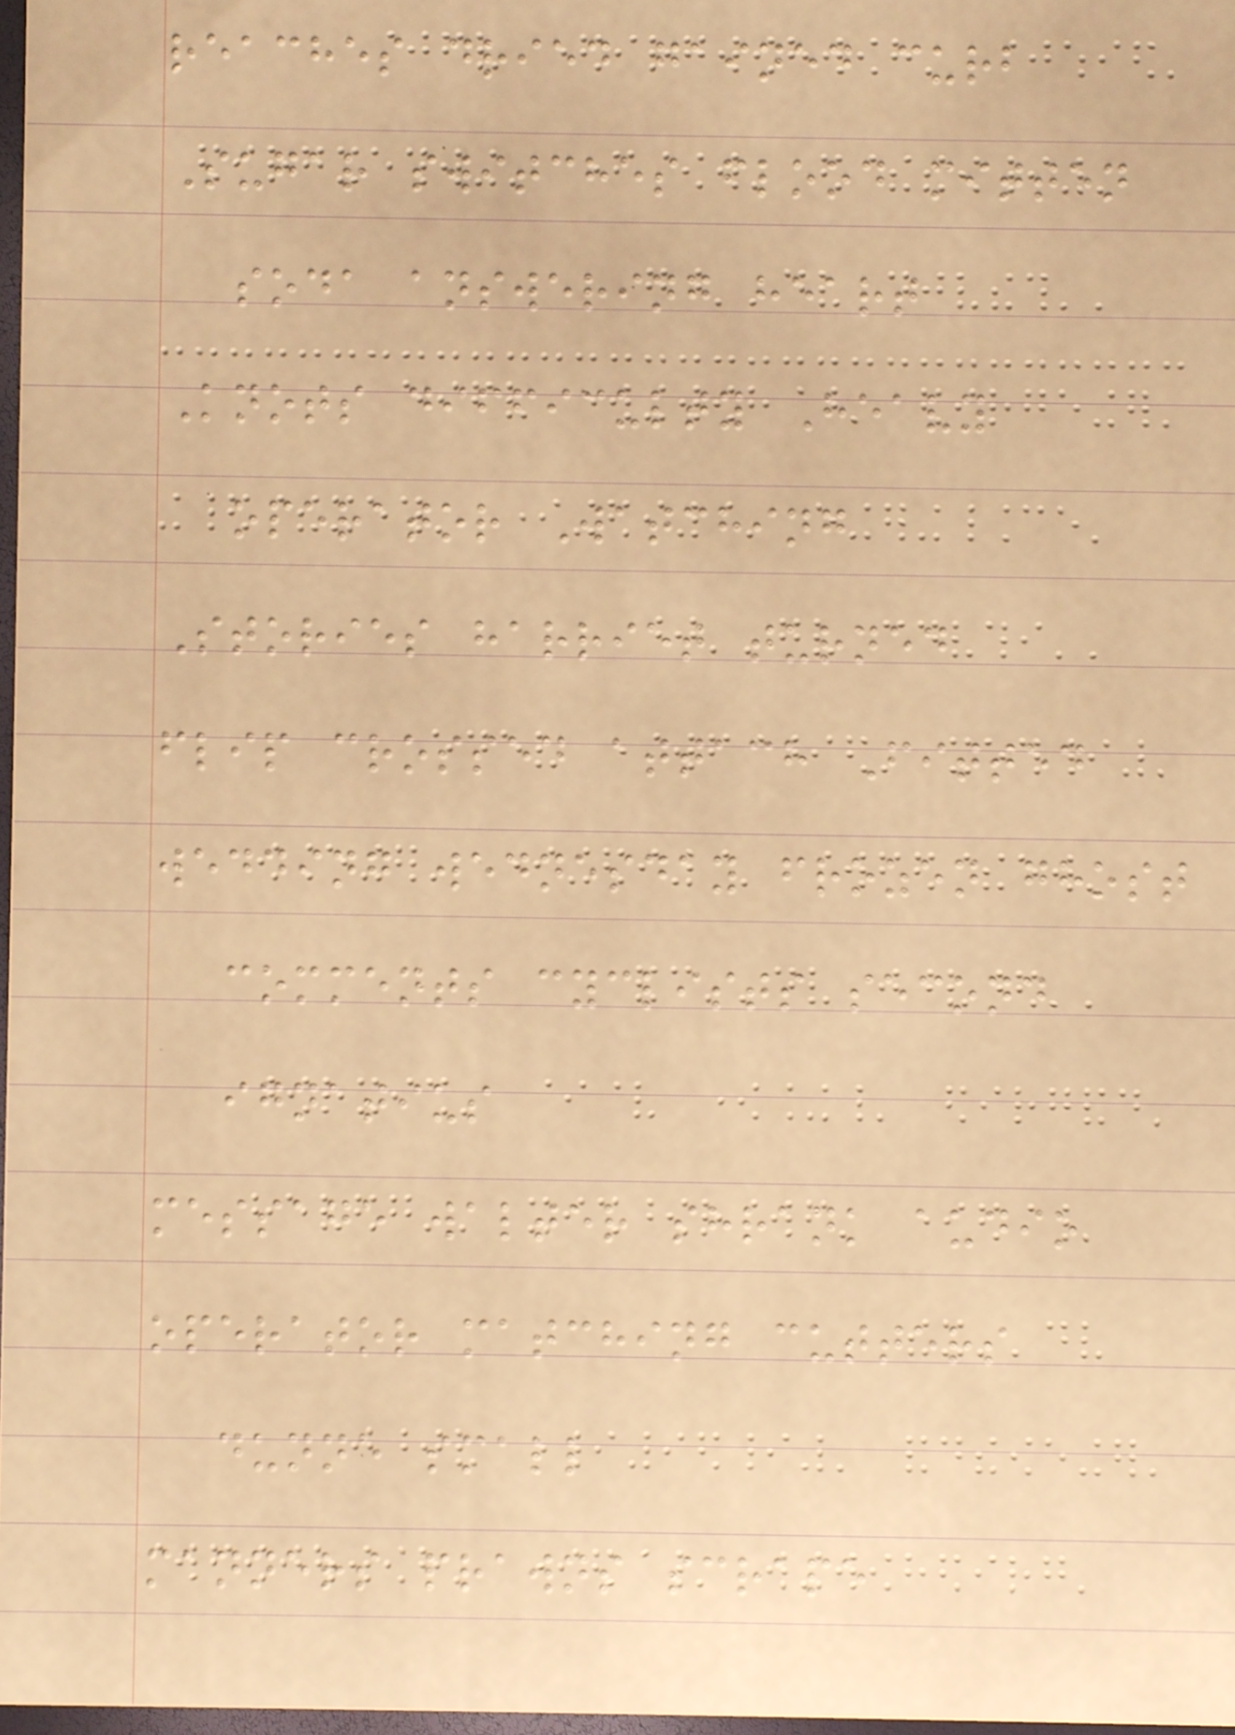reaches dried gained curb
Sugar switches flood mitten
soda answering heart
Knots difficulty Heavy
operator Watching
Stories harriet turned
flip crossed attach Fitted
wedding wednesday frozen ghost
comments cyclists second
ignatius
message walter shrank audio
operator matching cutters
dunne small
manners prawns scrape
